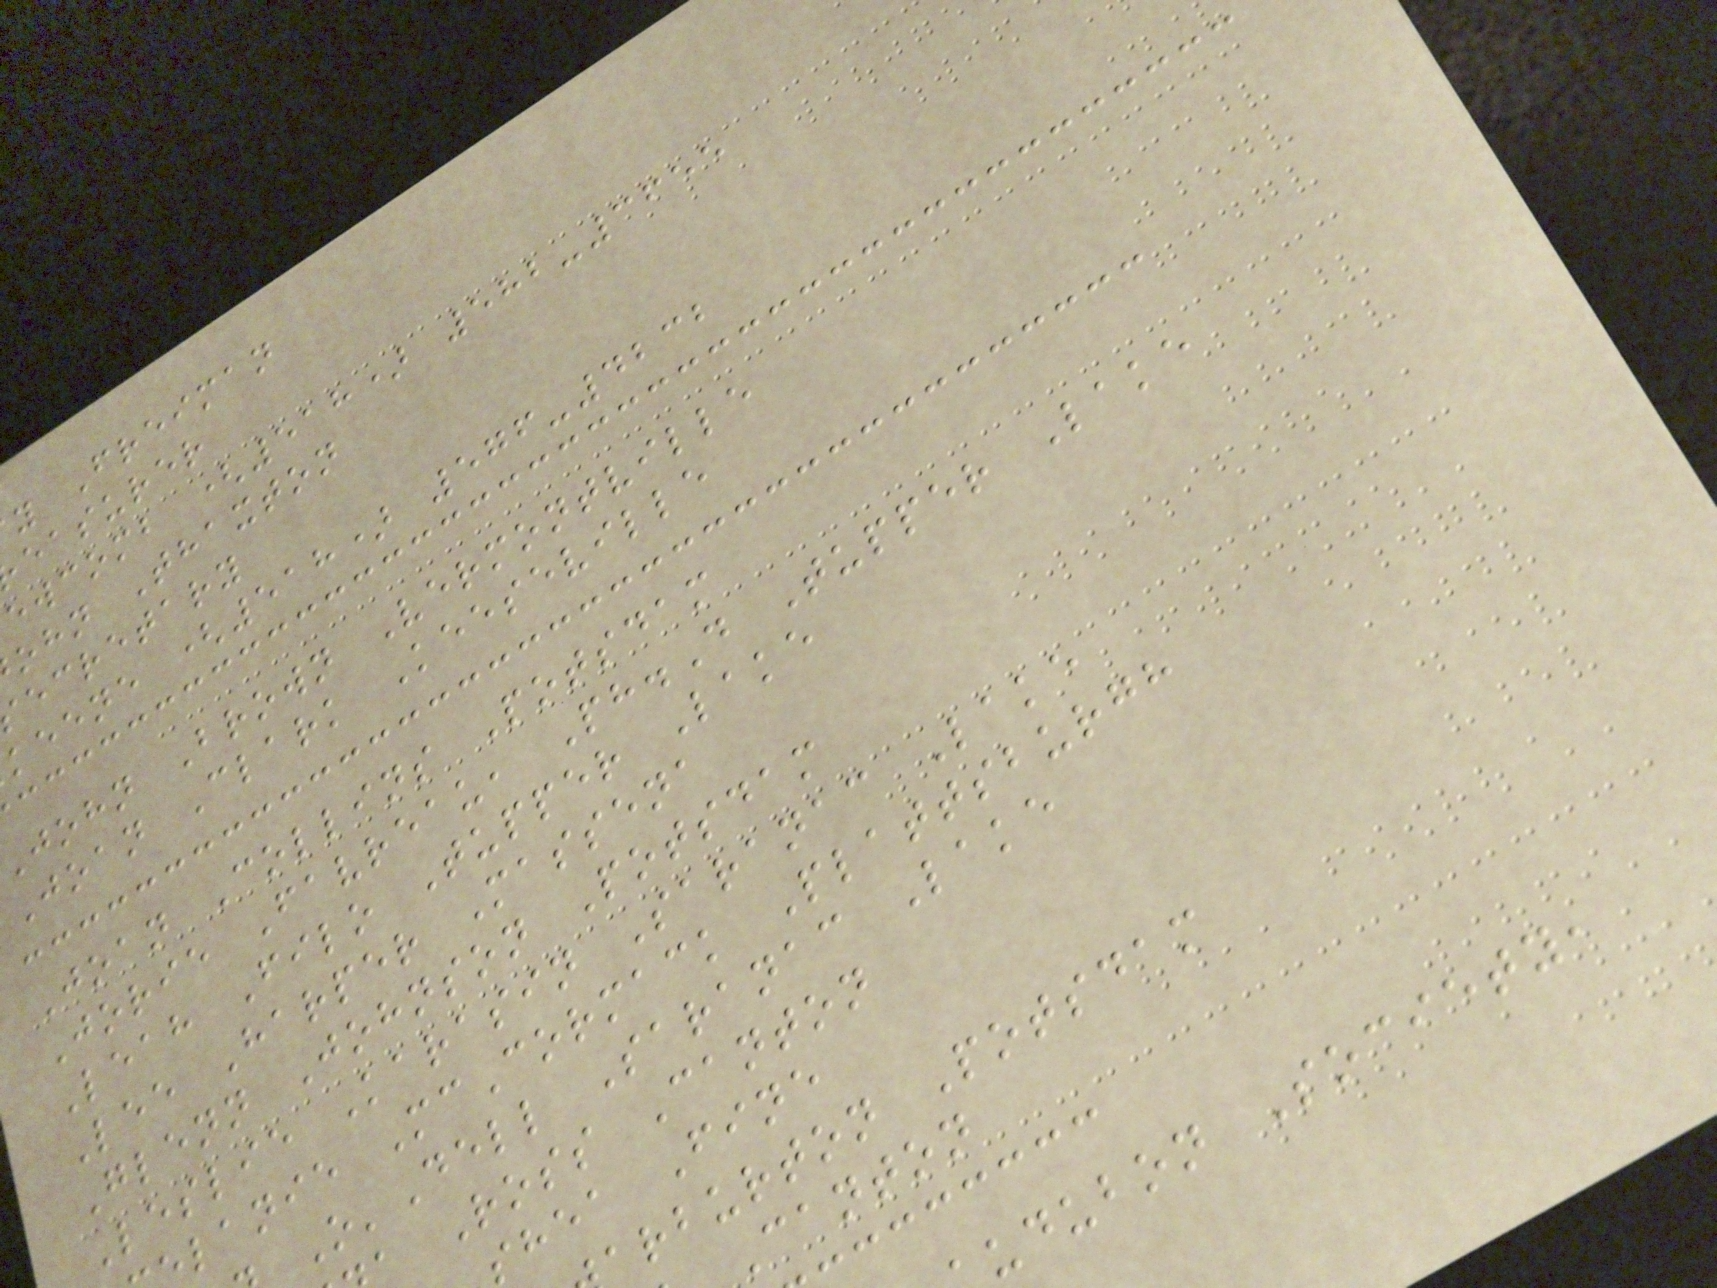y Freiman
easurer
ewcomb (518) 582-3655
ohn Thaxton
ecretary
keene (518) 576-4232
john Brown Vermontville
Joan Clark Keeseville
Joan Collins Potsdam
Jorie Favreau, Ph.D Tupper Lake
Leah Filo Tupper Lake
Lee Harper Massena
Glenn Johnson Potsdam
Leslie Karasin Saranac Lake
lanie McCormack Plattsburgh
O'Dell Saranac Lake
Ross Canton
shea Fine
arburton Potsdam
Canton
udubon Society,
